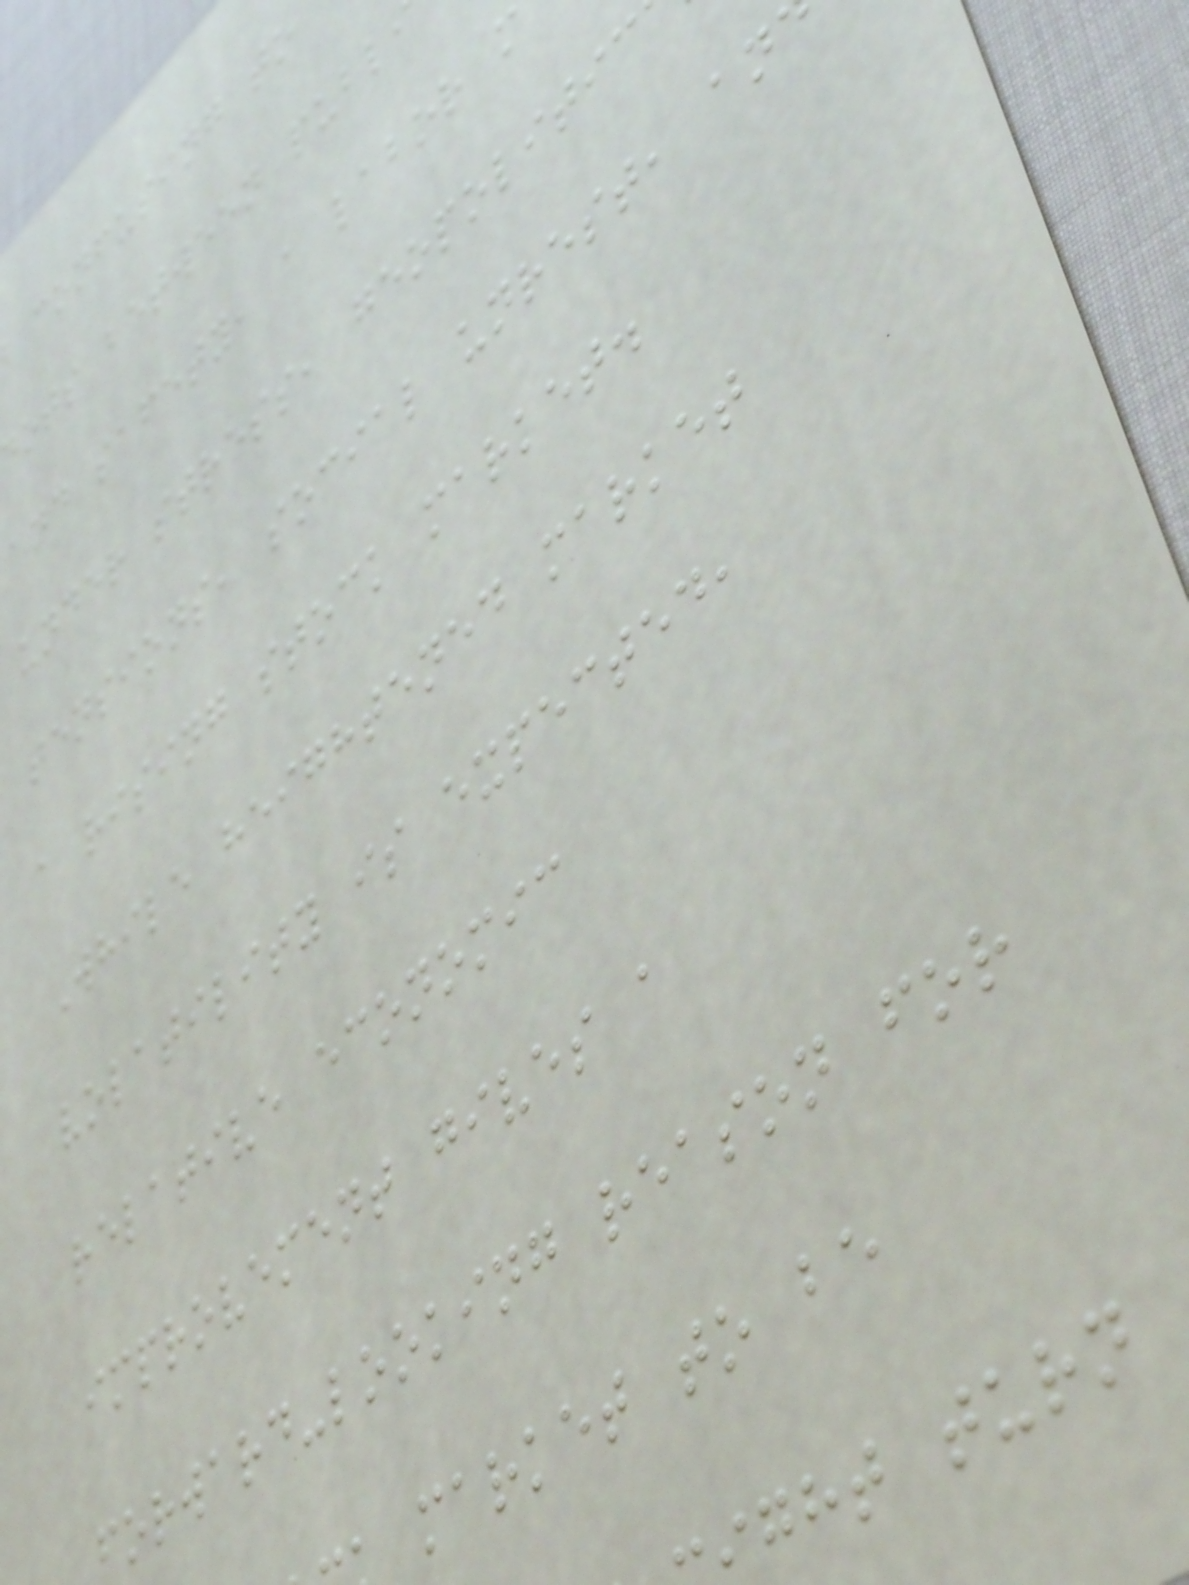confusing to
ots between publ
and safety, a labor m
under stress, geopolitic
tensions, social unrest, an
a rising stock market.
While heightened market
volatility is expected,
relative economic
improvement gives a
forward-looking reason for
market to be
ght turn
